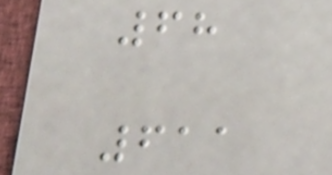68
611
